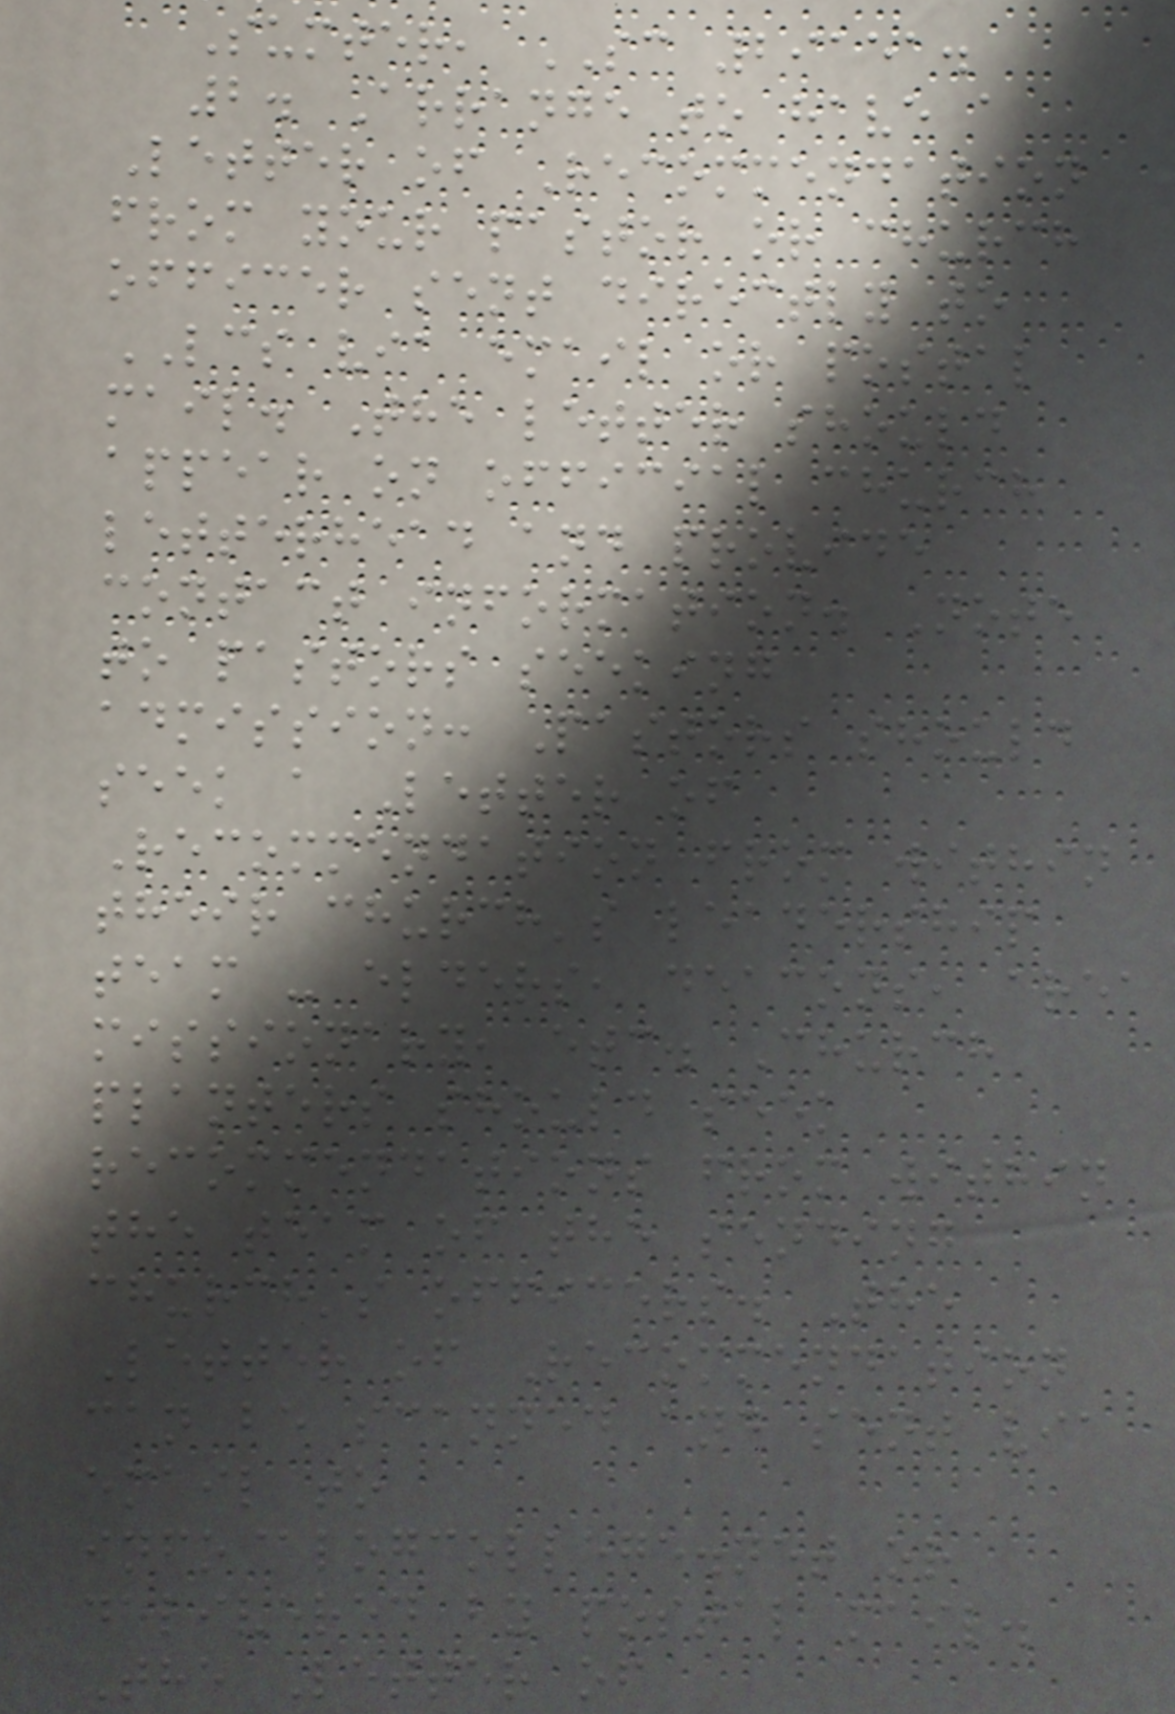Sumter, SC 29151.
2. Arrange to have a
Letter of Recommendation
from your pastor or church
officer sent directly to
LCS via email or postal
mail. The letter should
appear on official church
letterhead and provide
contact information. Note
to pastors seeking
admission: Pastors should
seek a Letter of
Recommendation from within
their church's leadership
team - elders, deacons, area
missionary, etc. Church
planters should seek
recommendations from within
the team of the sending
church's officers. The
Letter of Recommendation
can be scanned and sent via
email to
info@logcollege.net or
delivered by postal mail.
The Letter of
